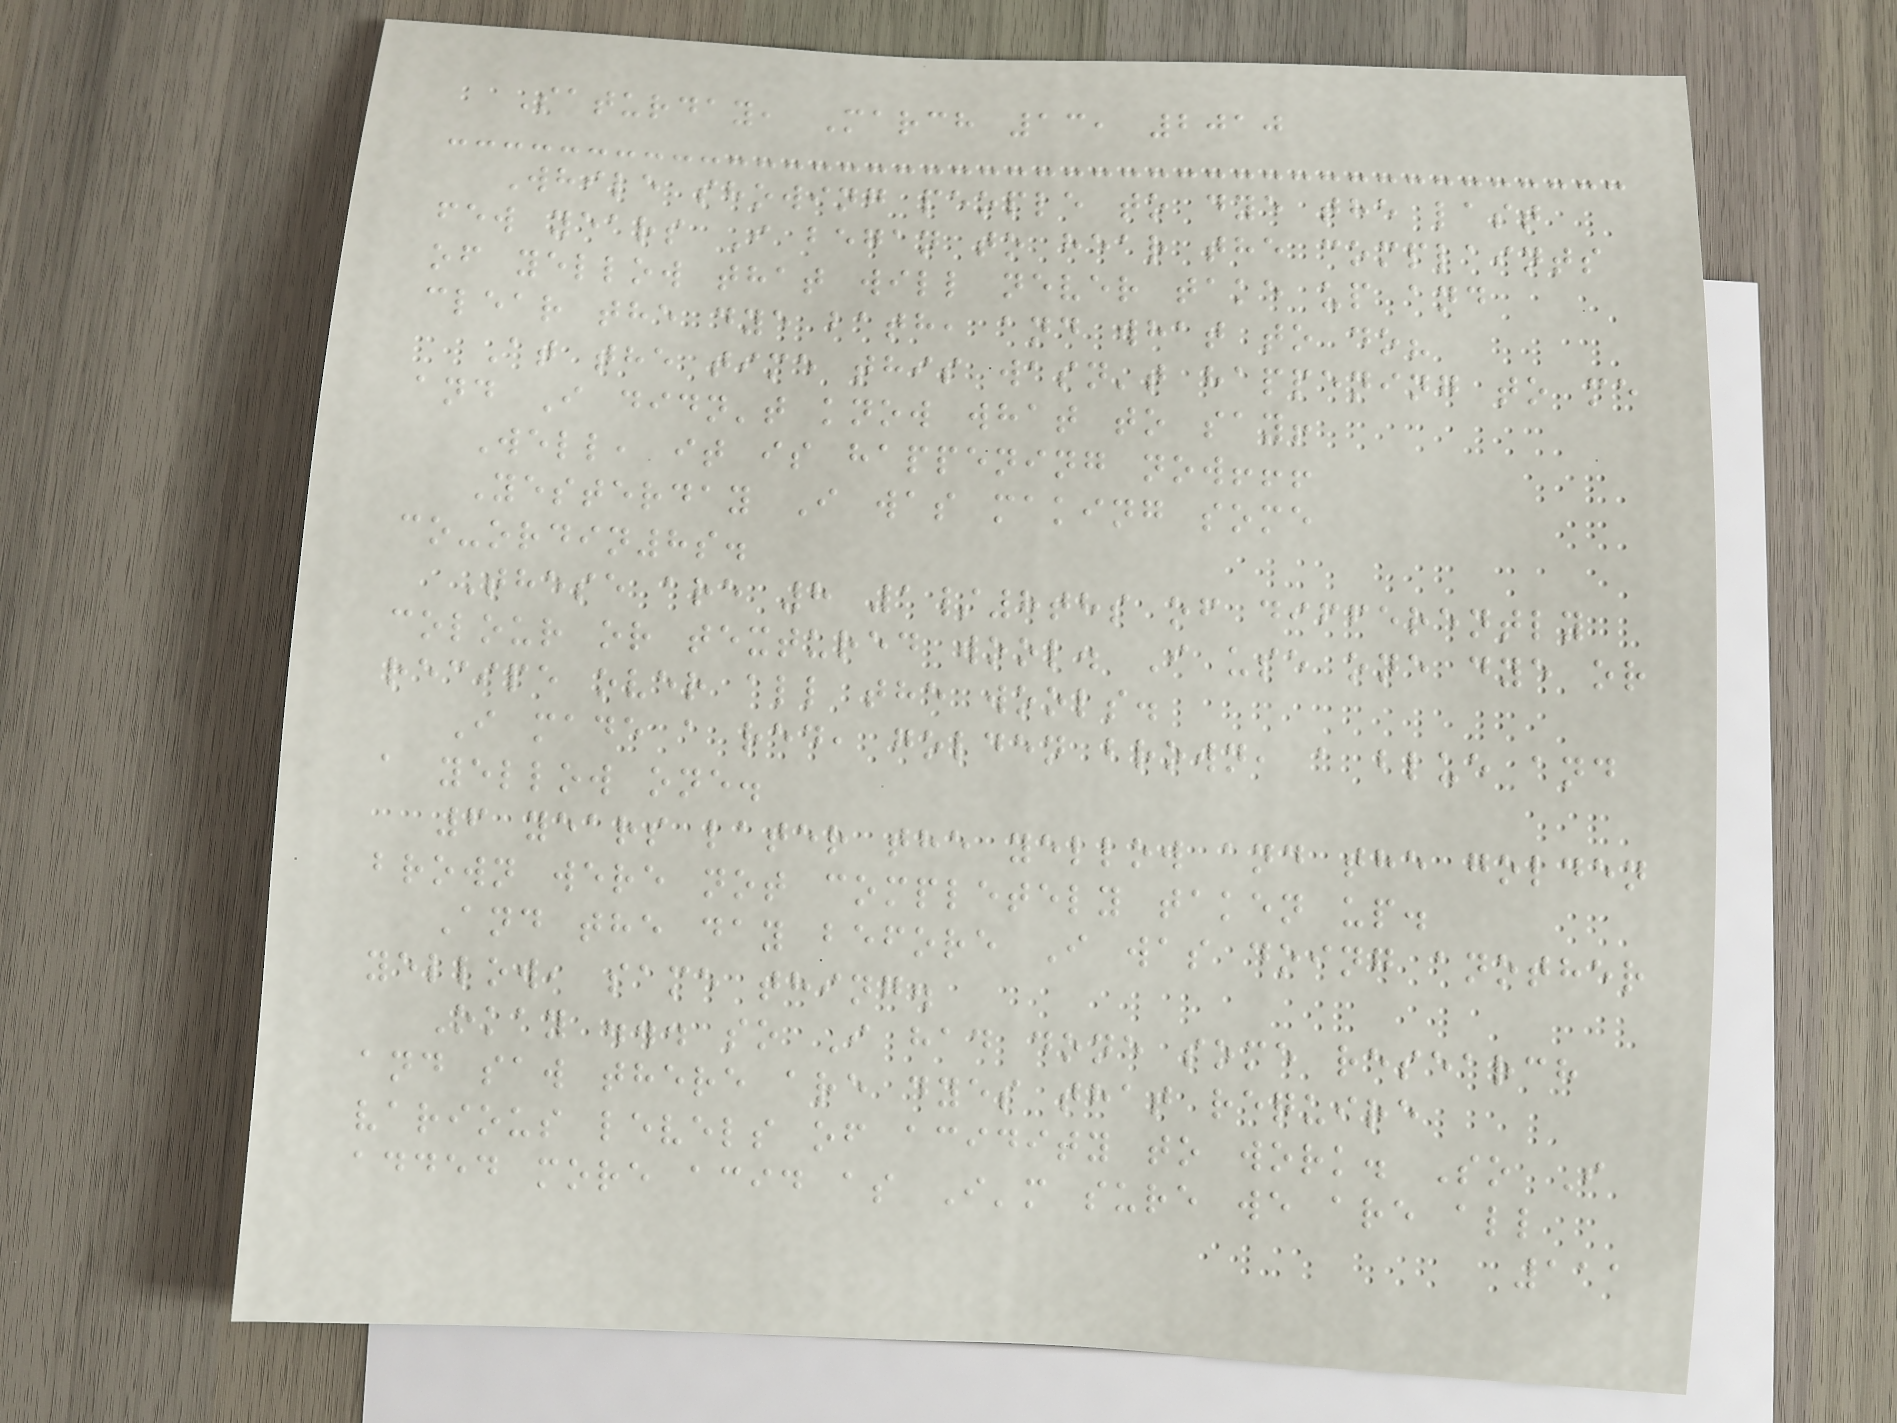Saturday, March 13, 2010
While showing people to dye the last
few years I began to hear the complaints
of yellow that will never take up and
clear the dye bath, and what to do?
At the time this wasn't happening to me
and I didn't know what to say!
Well, it is happening now!!!
Yesterday I was making some
co-ordin8s.
These are 8 1/8ths of differently
colour or textured wool. I use one dye or
recipe over all the wools.
I made a red, golden brown, a blue and
a yellow one.
6 years later the yellow and the golden
brown were not completely taken up.
And the day before I was doing another
yellow, same thing.
Okay ... so I had done some research
and saw there are dyes that require
various levels of acidity to work. So I
added more acid as I'm sure we are all
111
